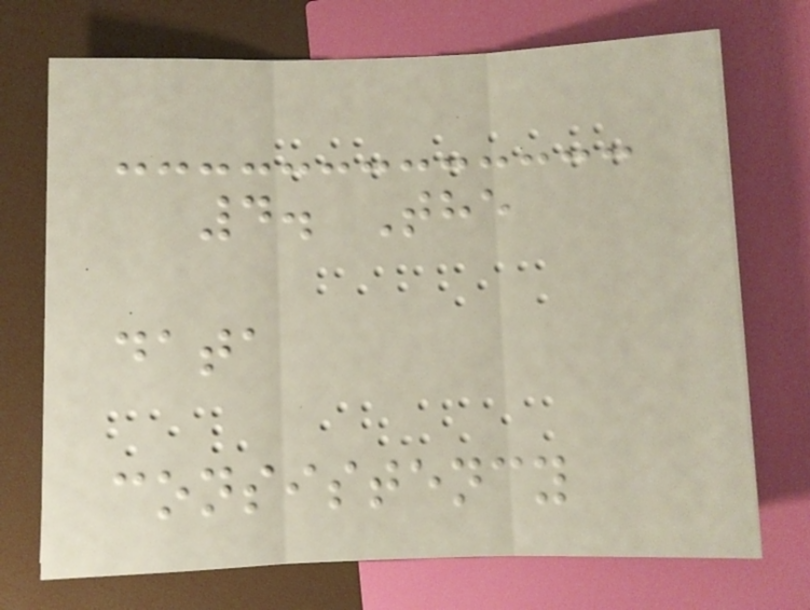4. The
data
consistency
